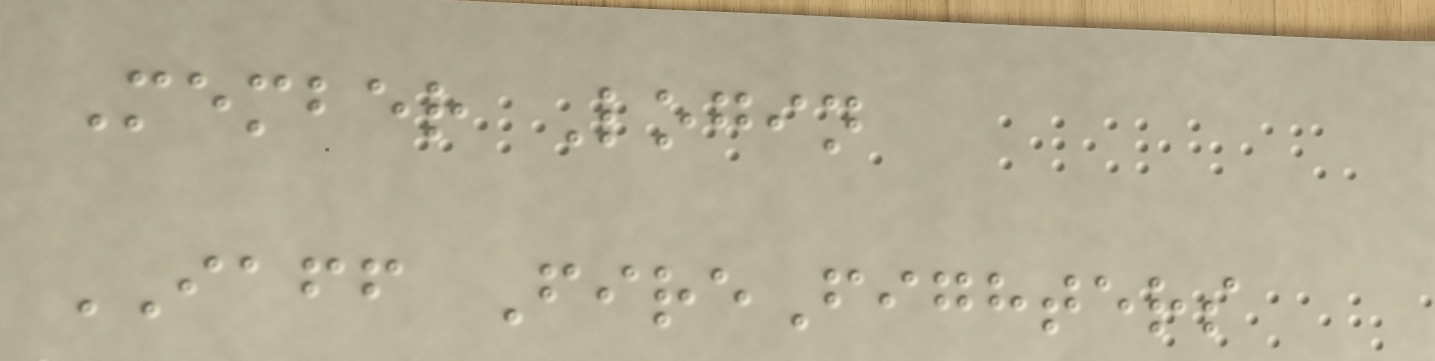Member Login
IAFF FireFighters
